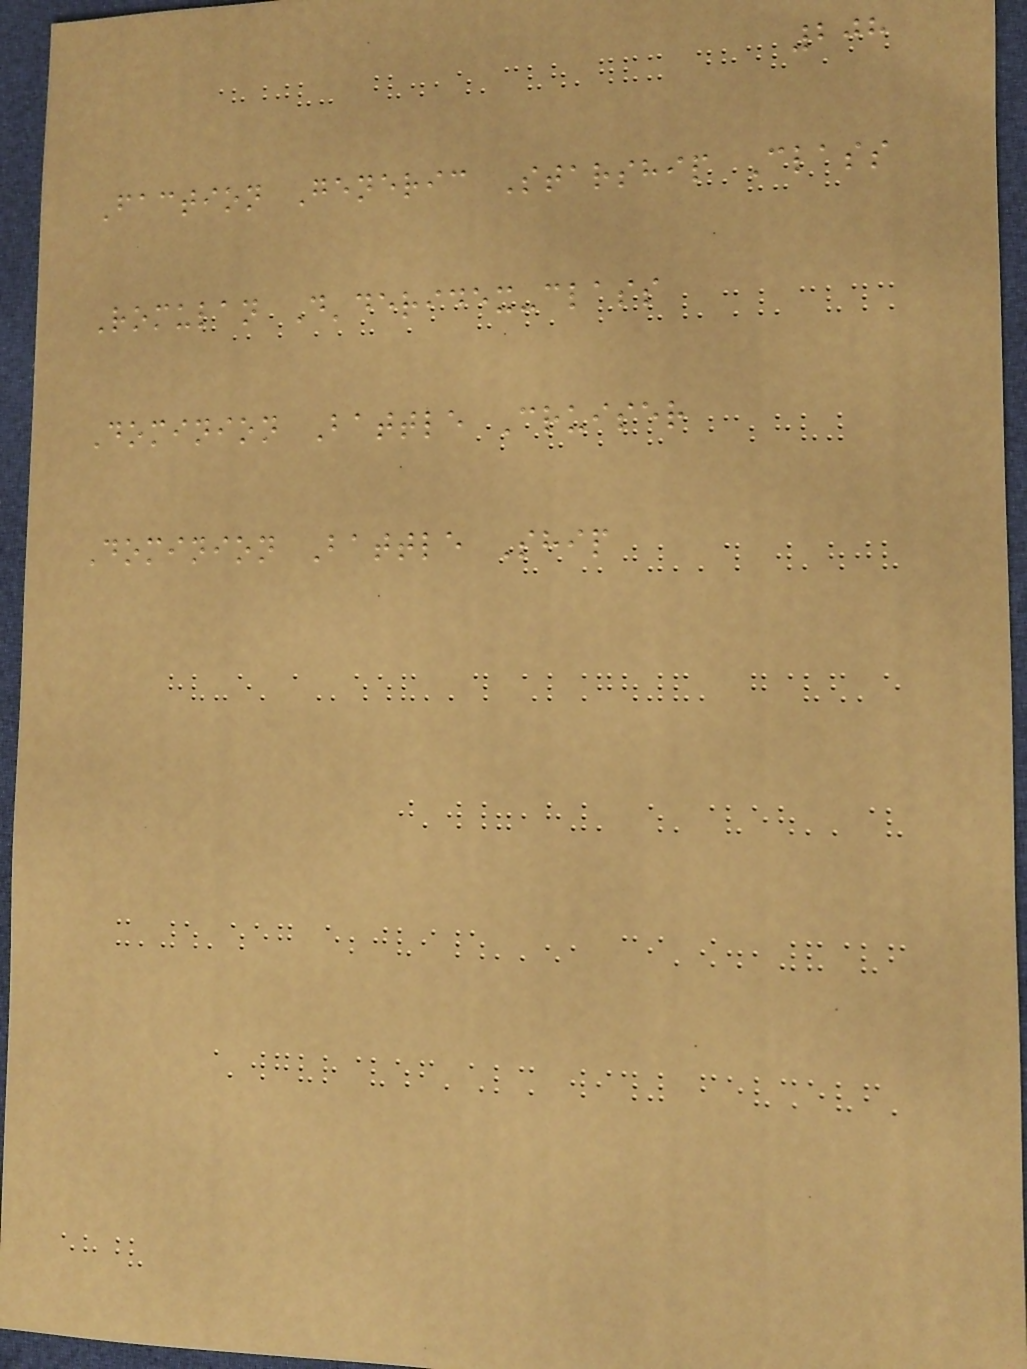208
Faction Generic Starship Class
Romulan D'deridex-class
Dominion Battle Cruiser
Dominion Battle Ship
